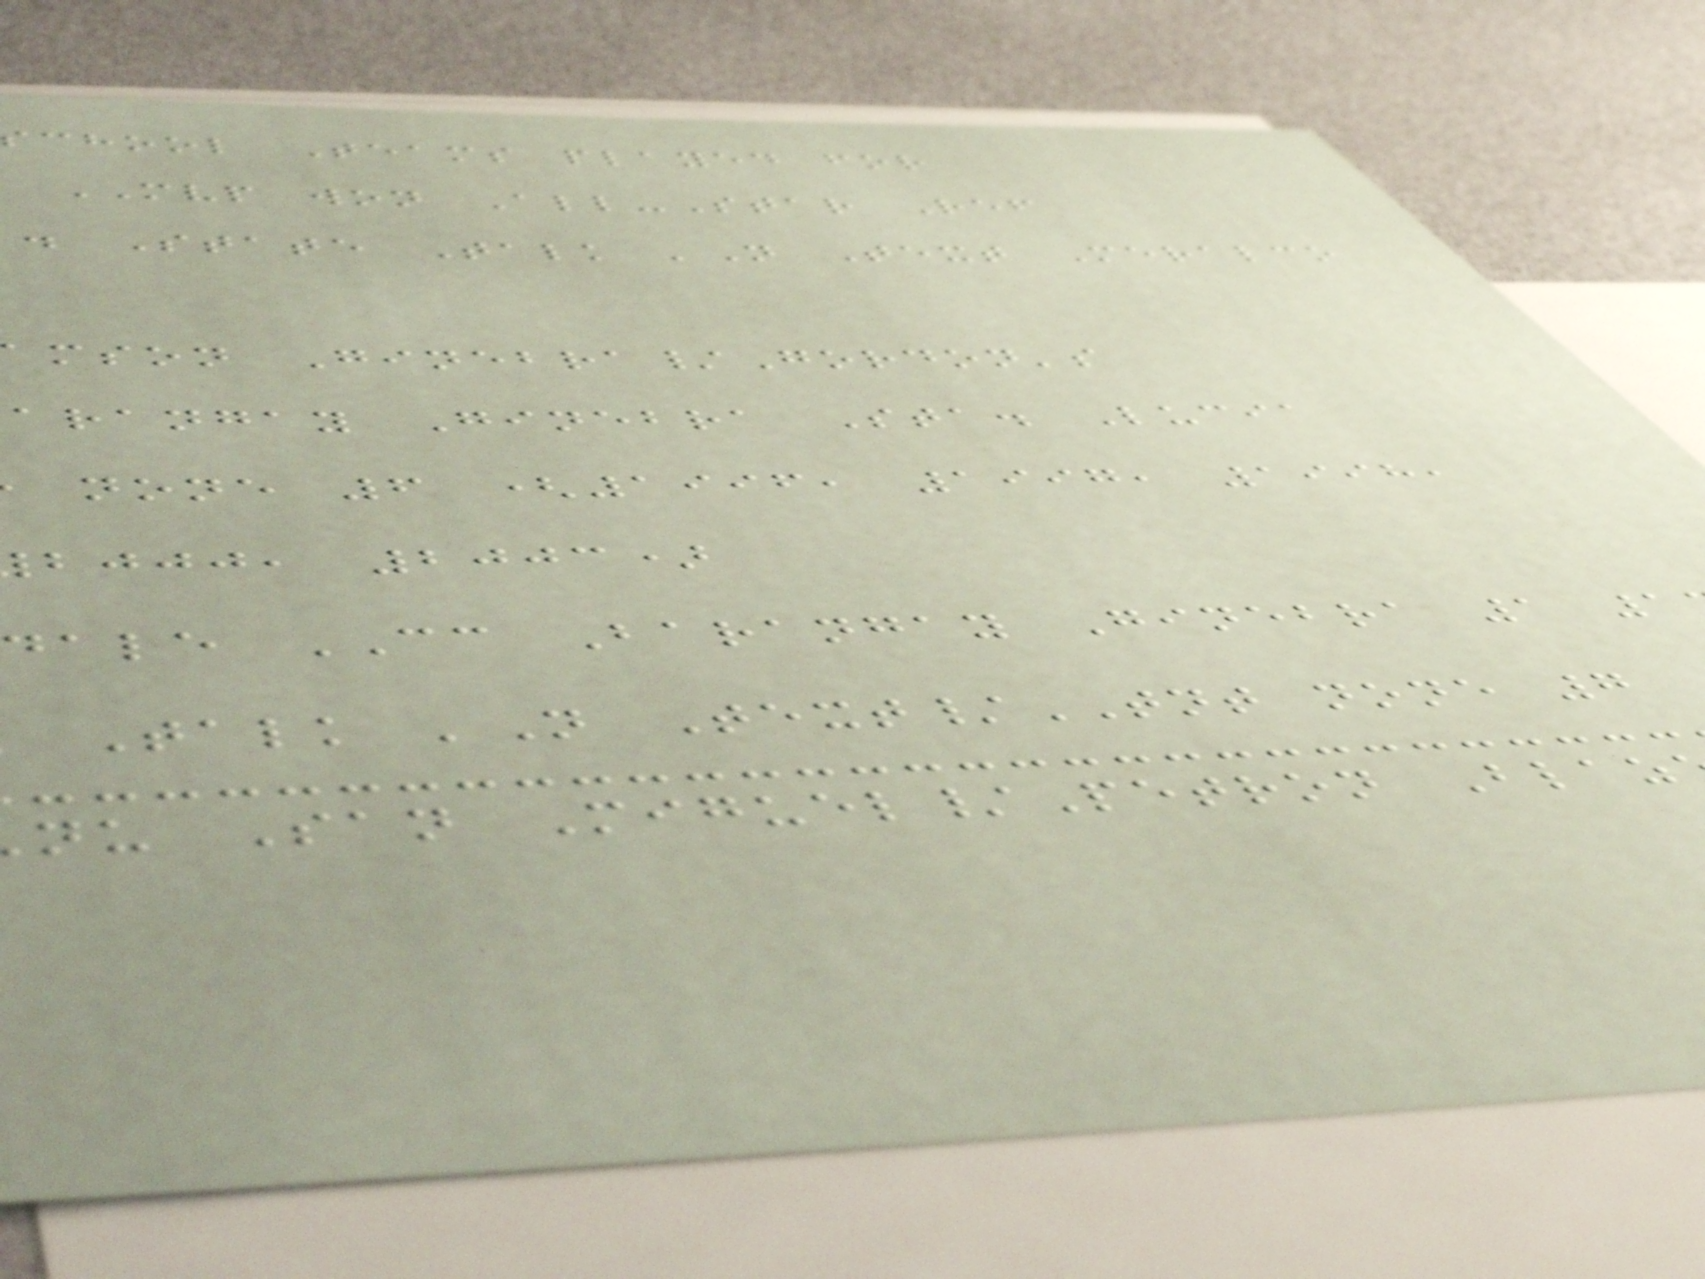chool Teams played for
MVP won All-Star Ref
. State Talk 'N Text Meralco
mson Ginebra/Gordon's
arangay Ginebra Sta. Lucia
none 6 (1996, 1997, 1998,
bjjj, 2003)
dale CC Barangay Ginebra 1 1
Talk 'N Text/TNT none 7
nu San Miguel/Petron Blaz
